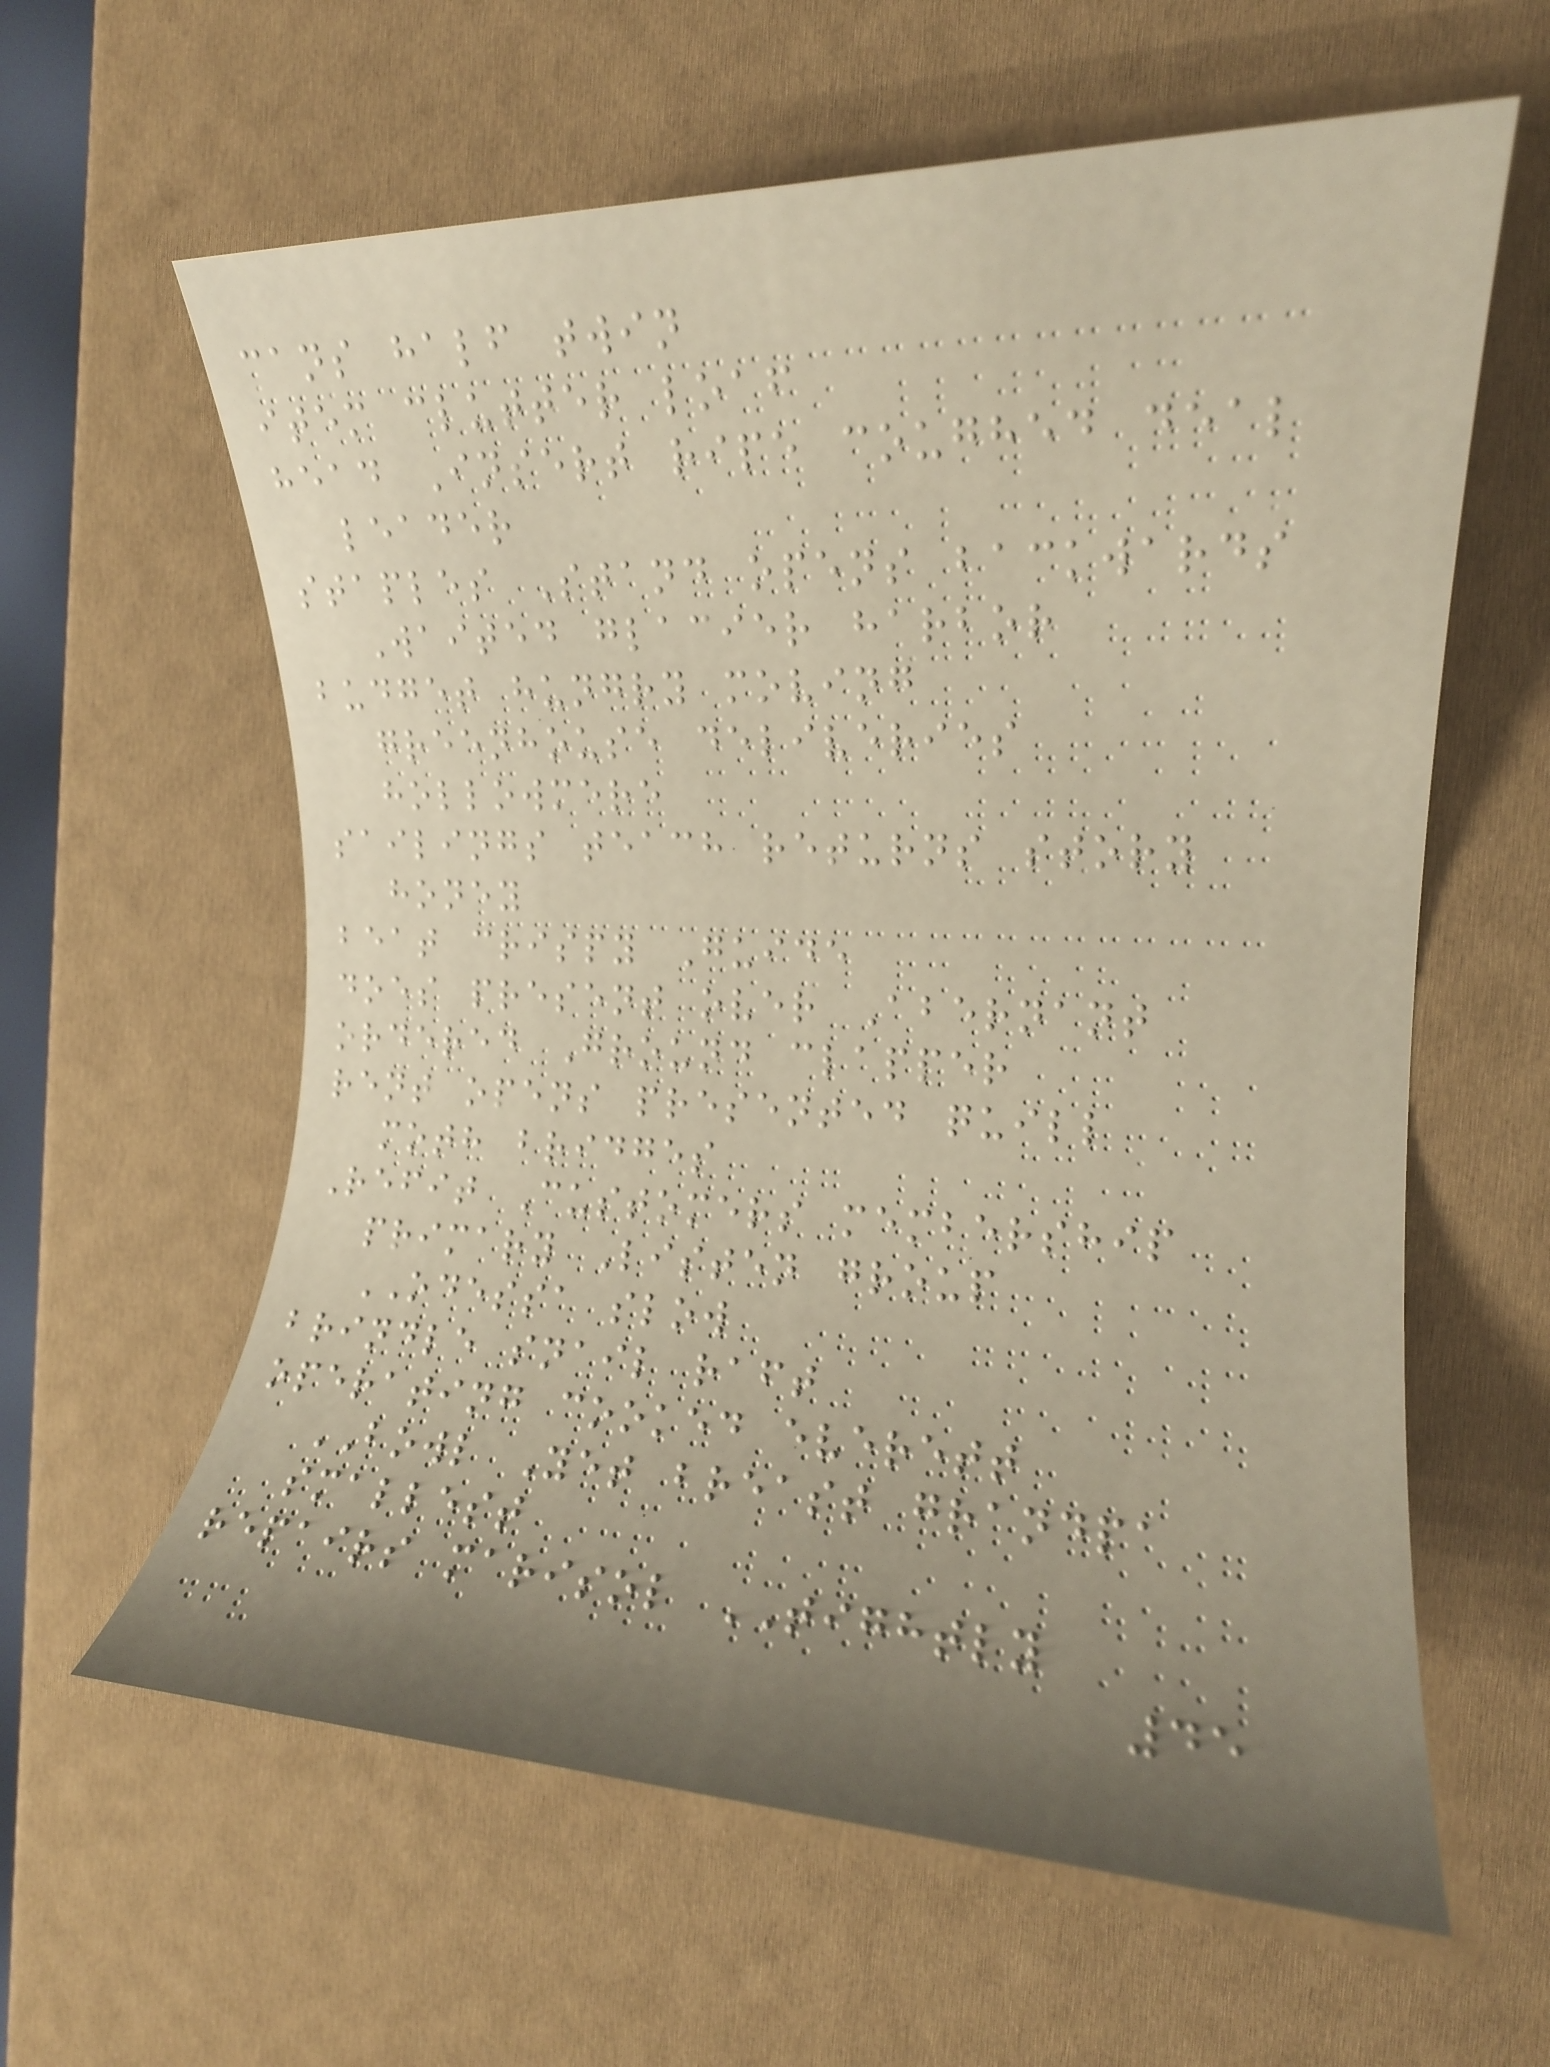cans half twin
item clutter loaf
head Insert ripe coughed deal
leader
staples Stand opens backwards
Waited glacier harbor
budget hungry moving
greenhouse deliveries
hollowmere
sailings teach returns story
honey
beat crispy Guide
does present over Abernant
ordered Ground clapper
rent opens presented quill
moth bridges
Refit Customers membership
primary Listen group
ODESSA slow
brindle snail raft
operating cooked everett
BOWL Yet breast grandpa
smallest
repairs marisol TIGHTLY
45
